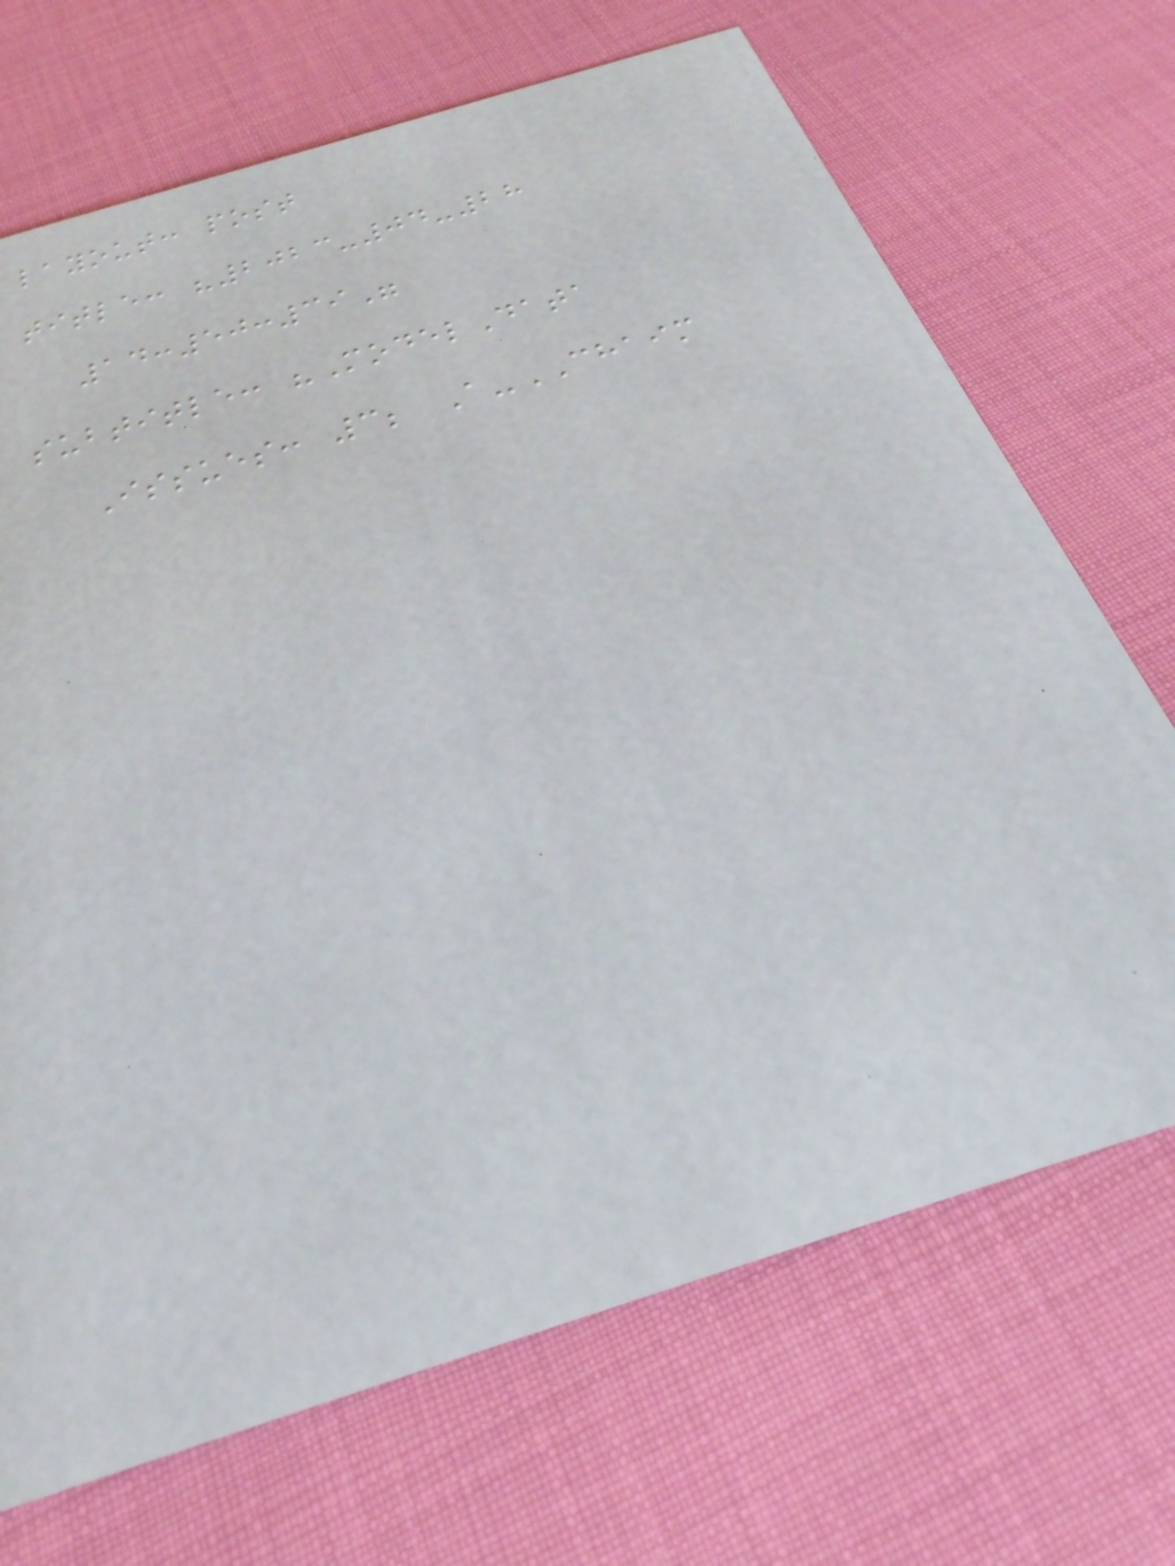layout: post
title: "2023-04-28
14:50:39"
subtitle: "ModelData
Issues: 3; A-CHAIM
